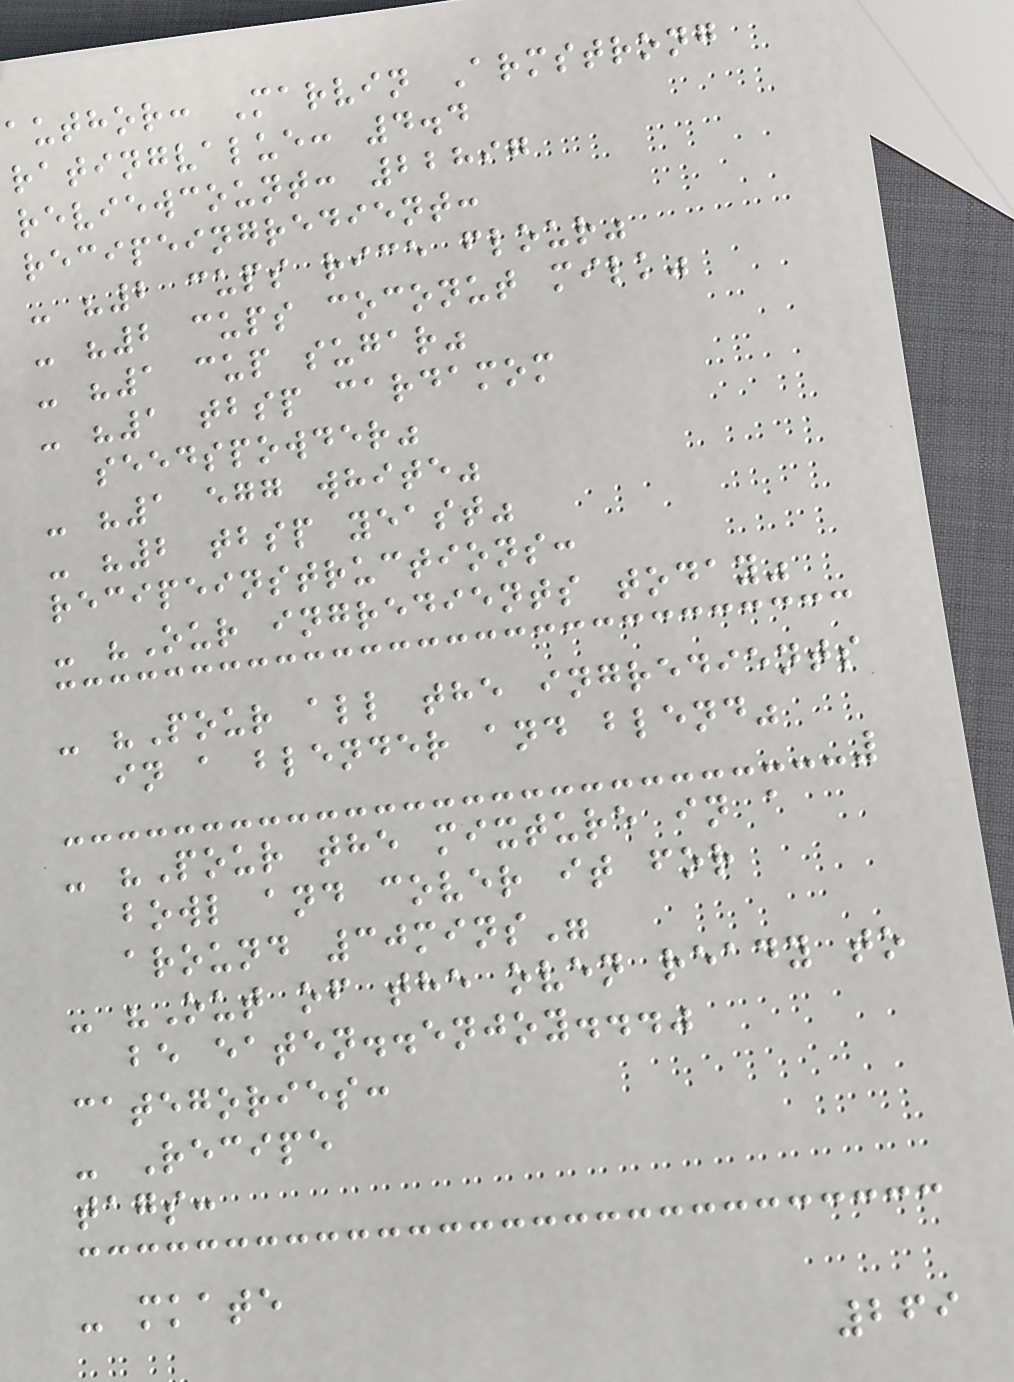author: Marvin Armstrong
ratingvalue: 4.4
reviewcount: 22897
recipeingredient:
- "2 cups rice flour"
- "2 cups coconut milk"
- "1 cup sugar"
- "1 tbsp cardamom
seedspowder"
- "1 egg white"
- "2 tbsp yeast"
recipeinstructions:
- "Our ingredients today"
- "Pour all the ingredients
in a blender and blend"
- "Pour the mixture in a
bowl and cover it for
around 30mins"
- "Out of the oven ready to
be eaten..enjoy..."
categories:
- Recipe
tags:
- mkate
269
